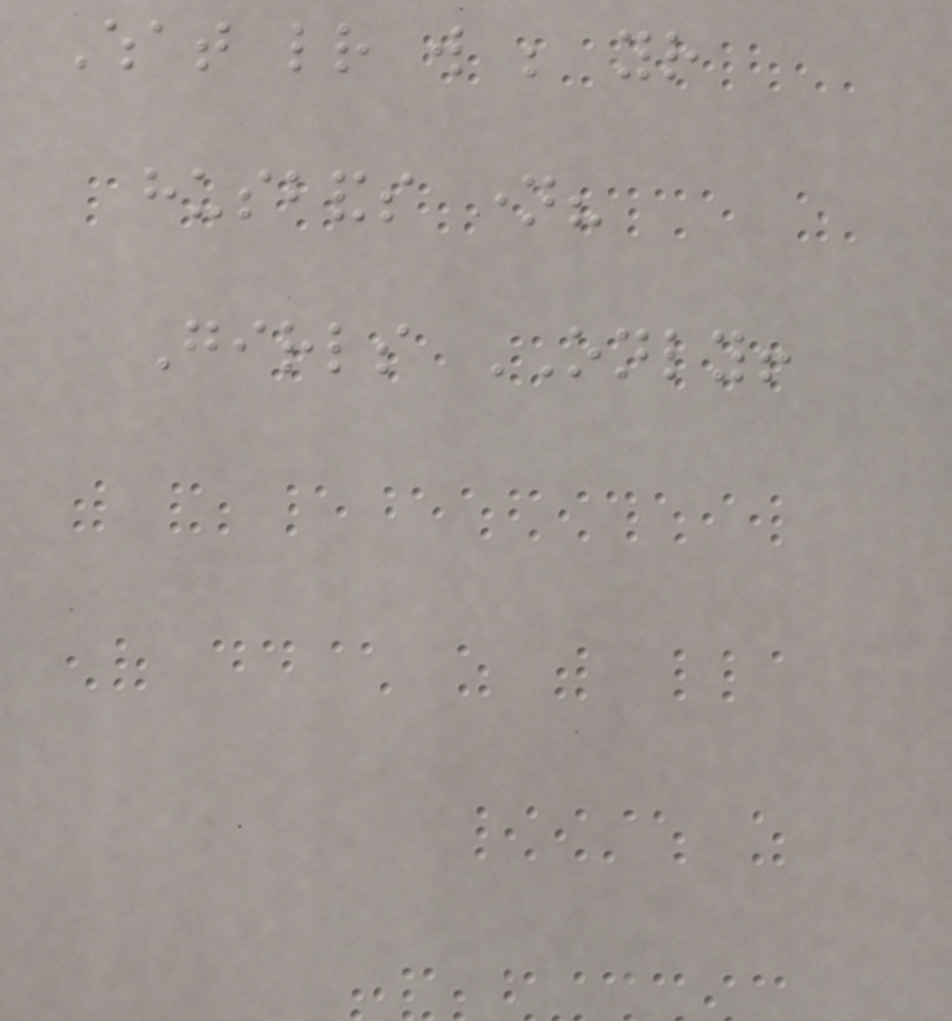What letter will be your
husbands name?
Girls ONLY!
